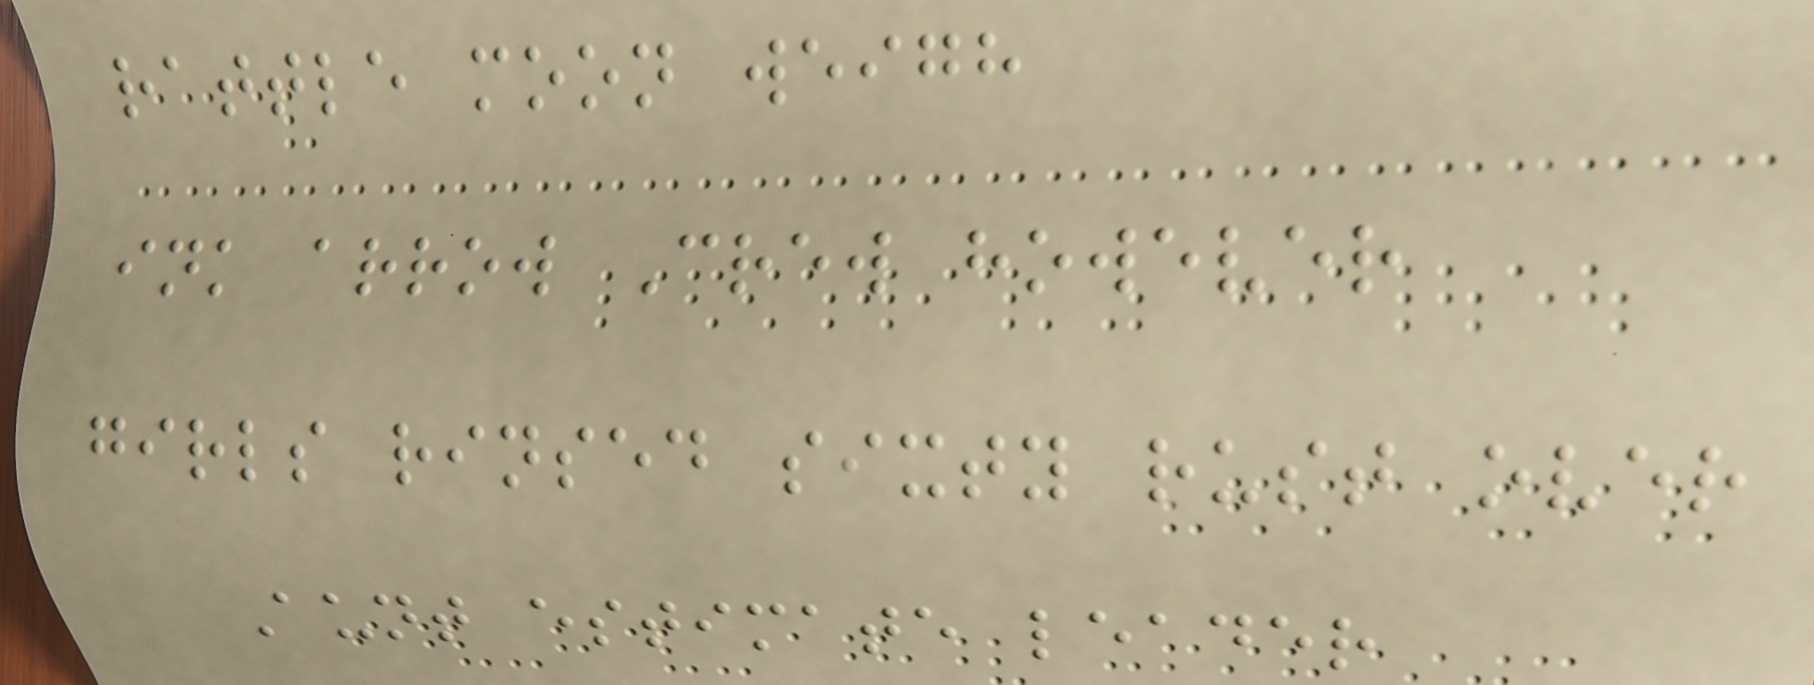rattle moon weigh
ink arrow Crew however
girls rinsed sixty rust over
Aunt estimate leader
